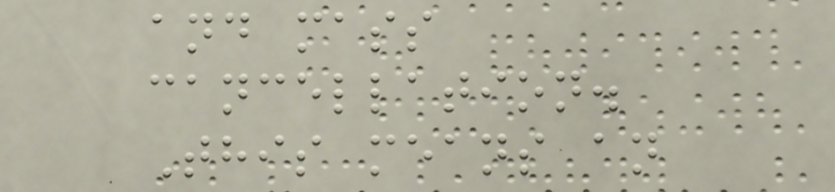and mass
cancellation.
This means an
